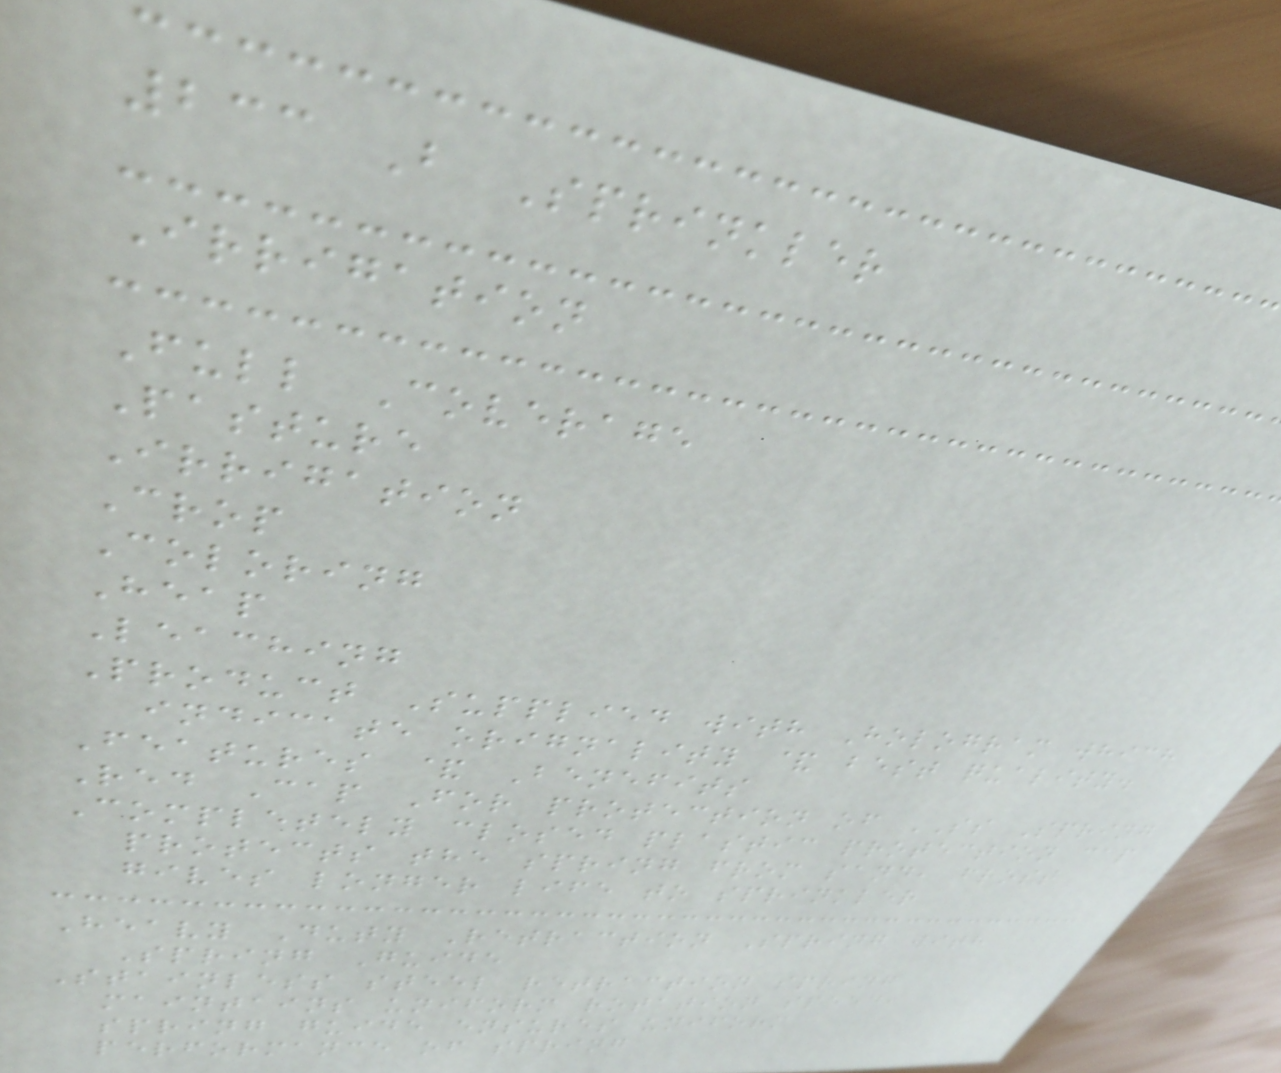233 B Sprinkler
Irrigation
Full Coverage
Pasture
Irrigation
Crop
Coloring
Heap
Leaching
Product Supplied with Hologram which
indicate orignality & best quality.
Features & Benefits
Red Cap For protection of SS Spring
Completely closed plastic protection cap
protects the spring from sand, frost
gives longer life to sprinkler
Heavy Duty Retraction Spring with
Spring Guide
Stainless steel retraction spring
maintains uniform rotation speed,
spring guide ensures uniform
performance of spring
